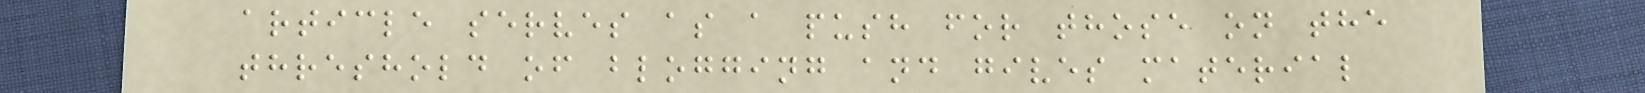article serves as a push for those on the
threshold of blogging and gives material
